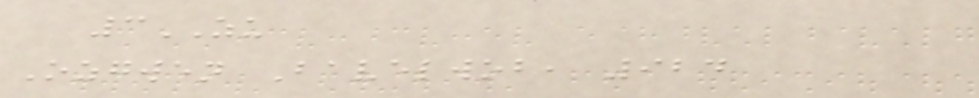3ZU
Ozgwen Bavelwob, 924
